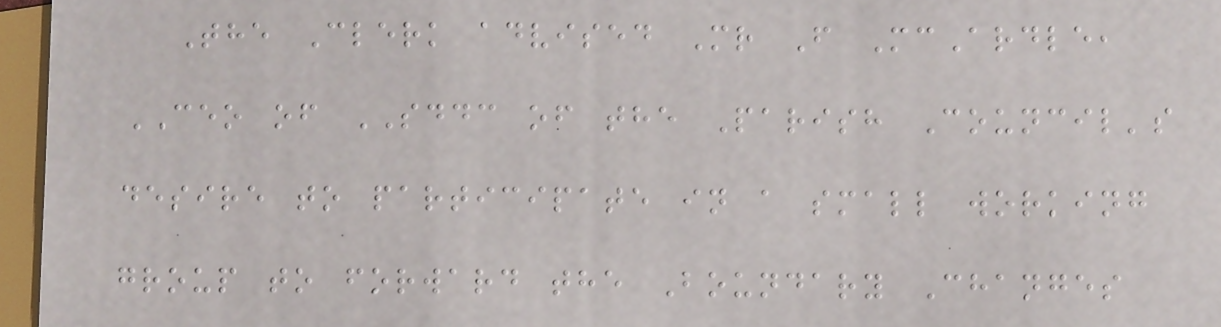The Clerk advised Mr F McArdle,
CEO of SDDC of the Parish Council's
desire to participate in a small working
group to forward the Boundary Changes
